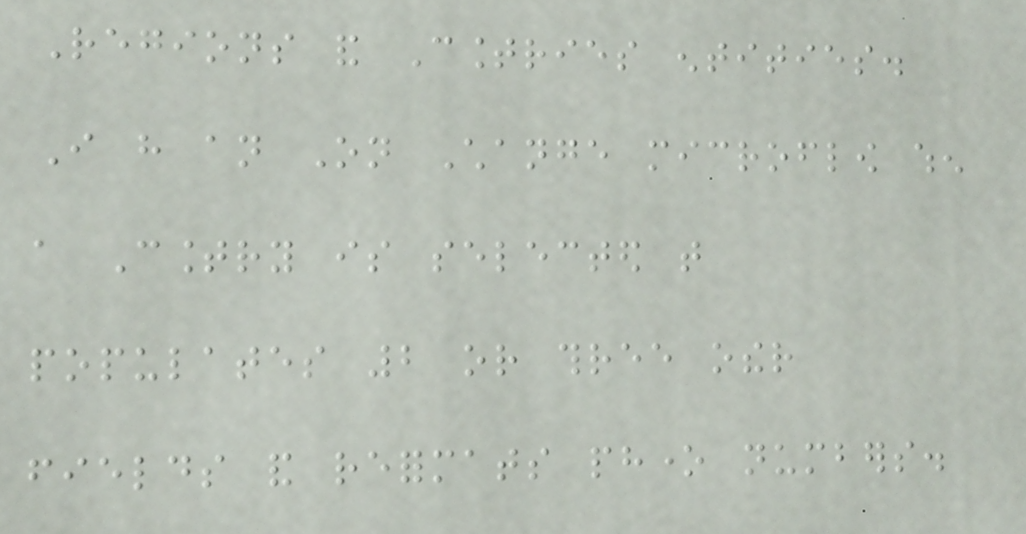Regions and Countries entities.
I have an On Change microflow when
a Country is selected that
populates 2 or three other
fields and reformats phone numbers.
